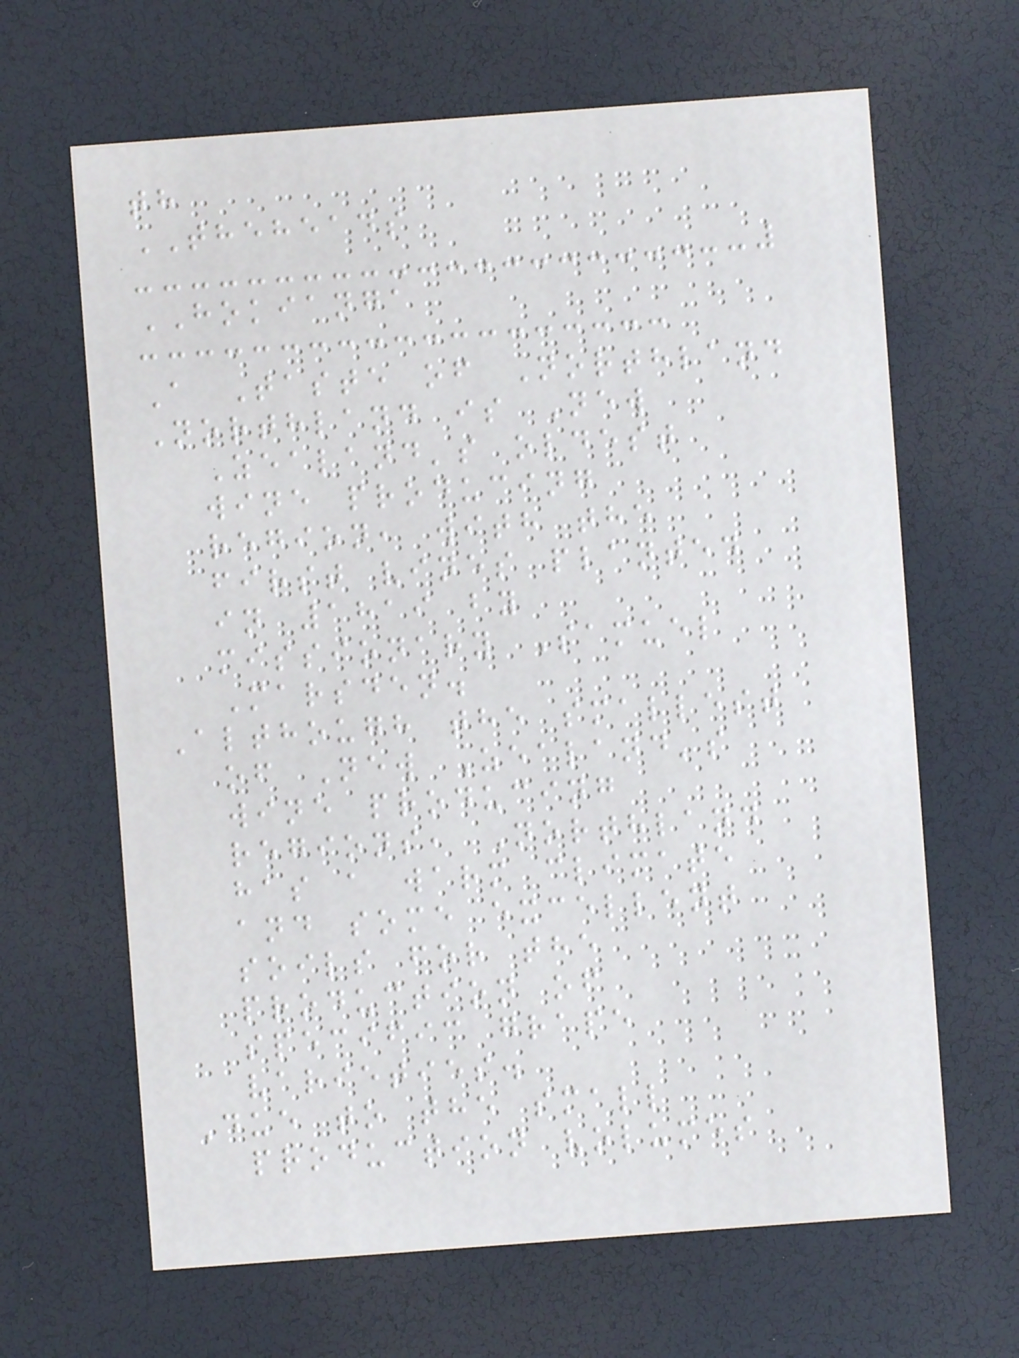th
THEHEADS
HOKIANGA
A Taste of Northland
Northland is New
Zealand's oldest
wine producing
region, with the
first vines planted
in 1819 by
missionary Samuel
Marsden.
Although the smallest
of New Zealand's
wine producing
regions, Northland
has a warm climate
and some excellent
soils for the
production of
specific grape
varieties.
Due to the small
production volumes
